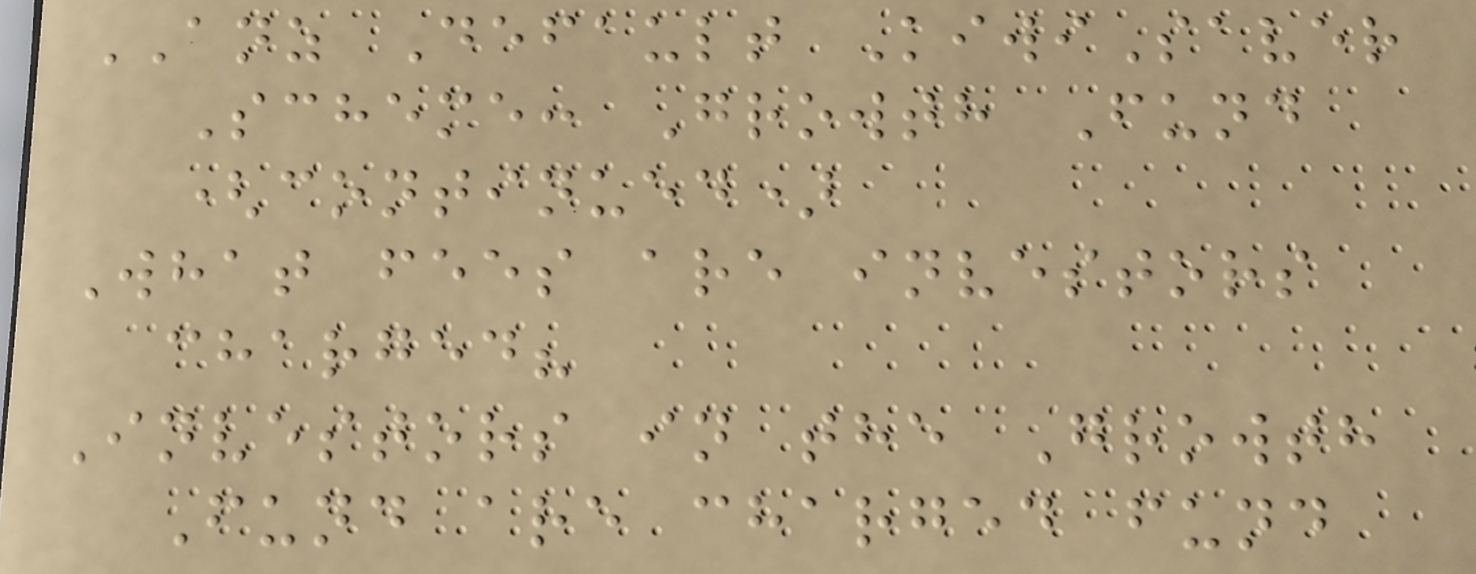ANZ Default KiwiSaver
Scheme: Growth Fund
(continued)
What fees are investors
charged?
Investors in the Growth
Fund are charged fund
